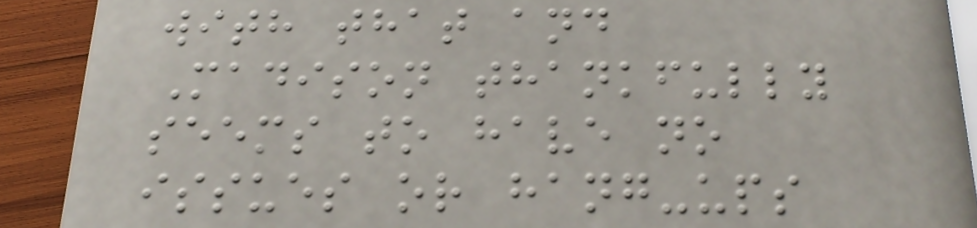with that and
Madison thankfully
seems to have no
issues or hang-ups
